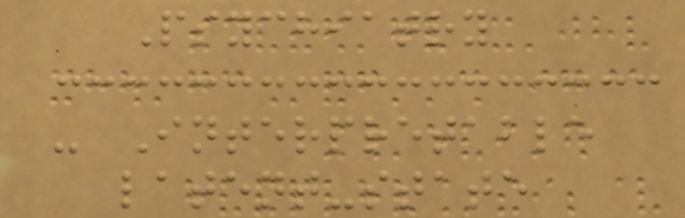Psychiatry
- Interpretable
latent-state
